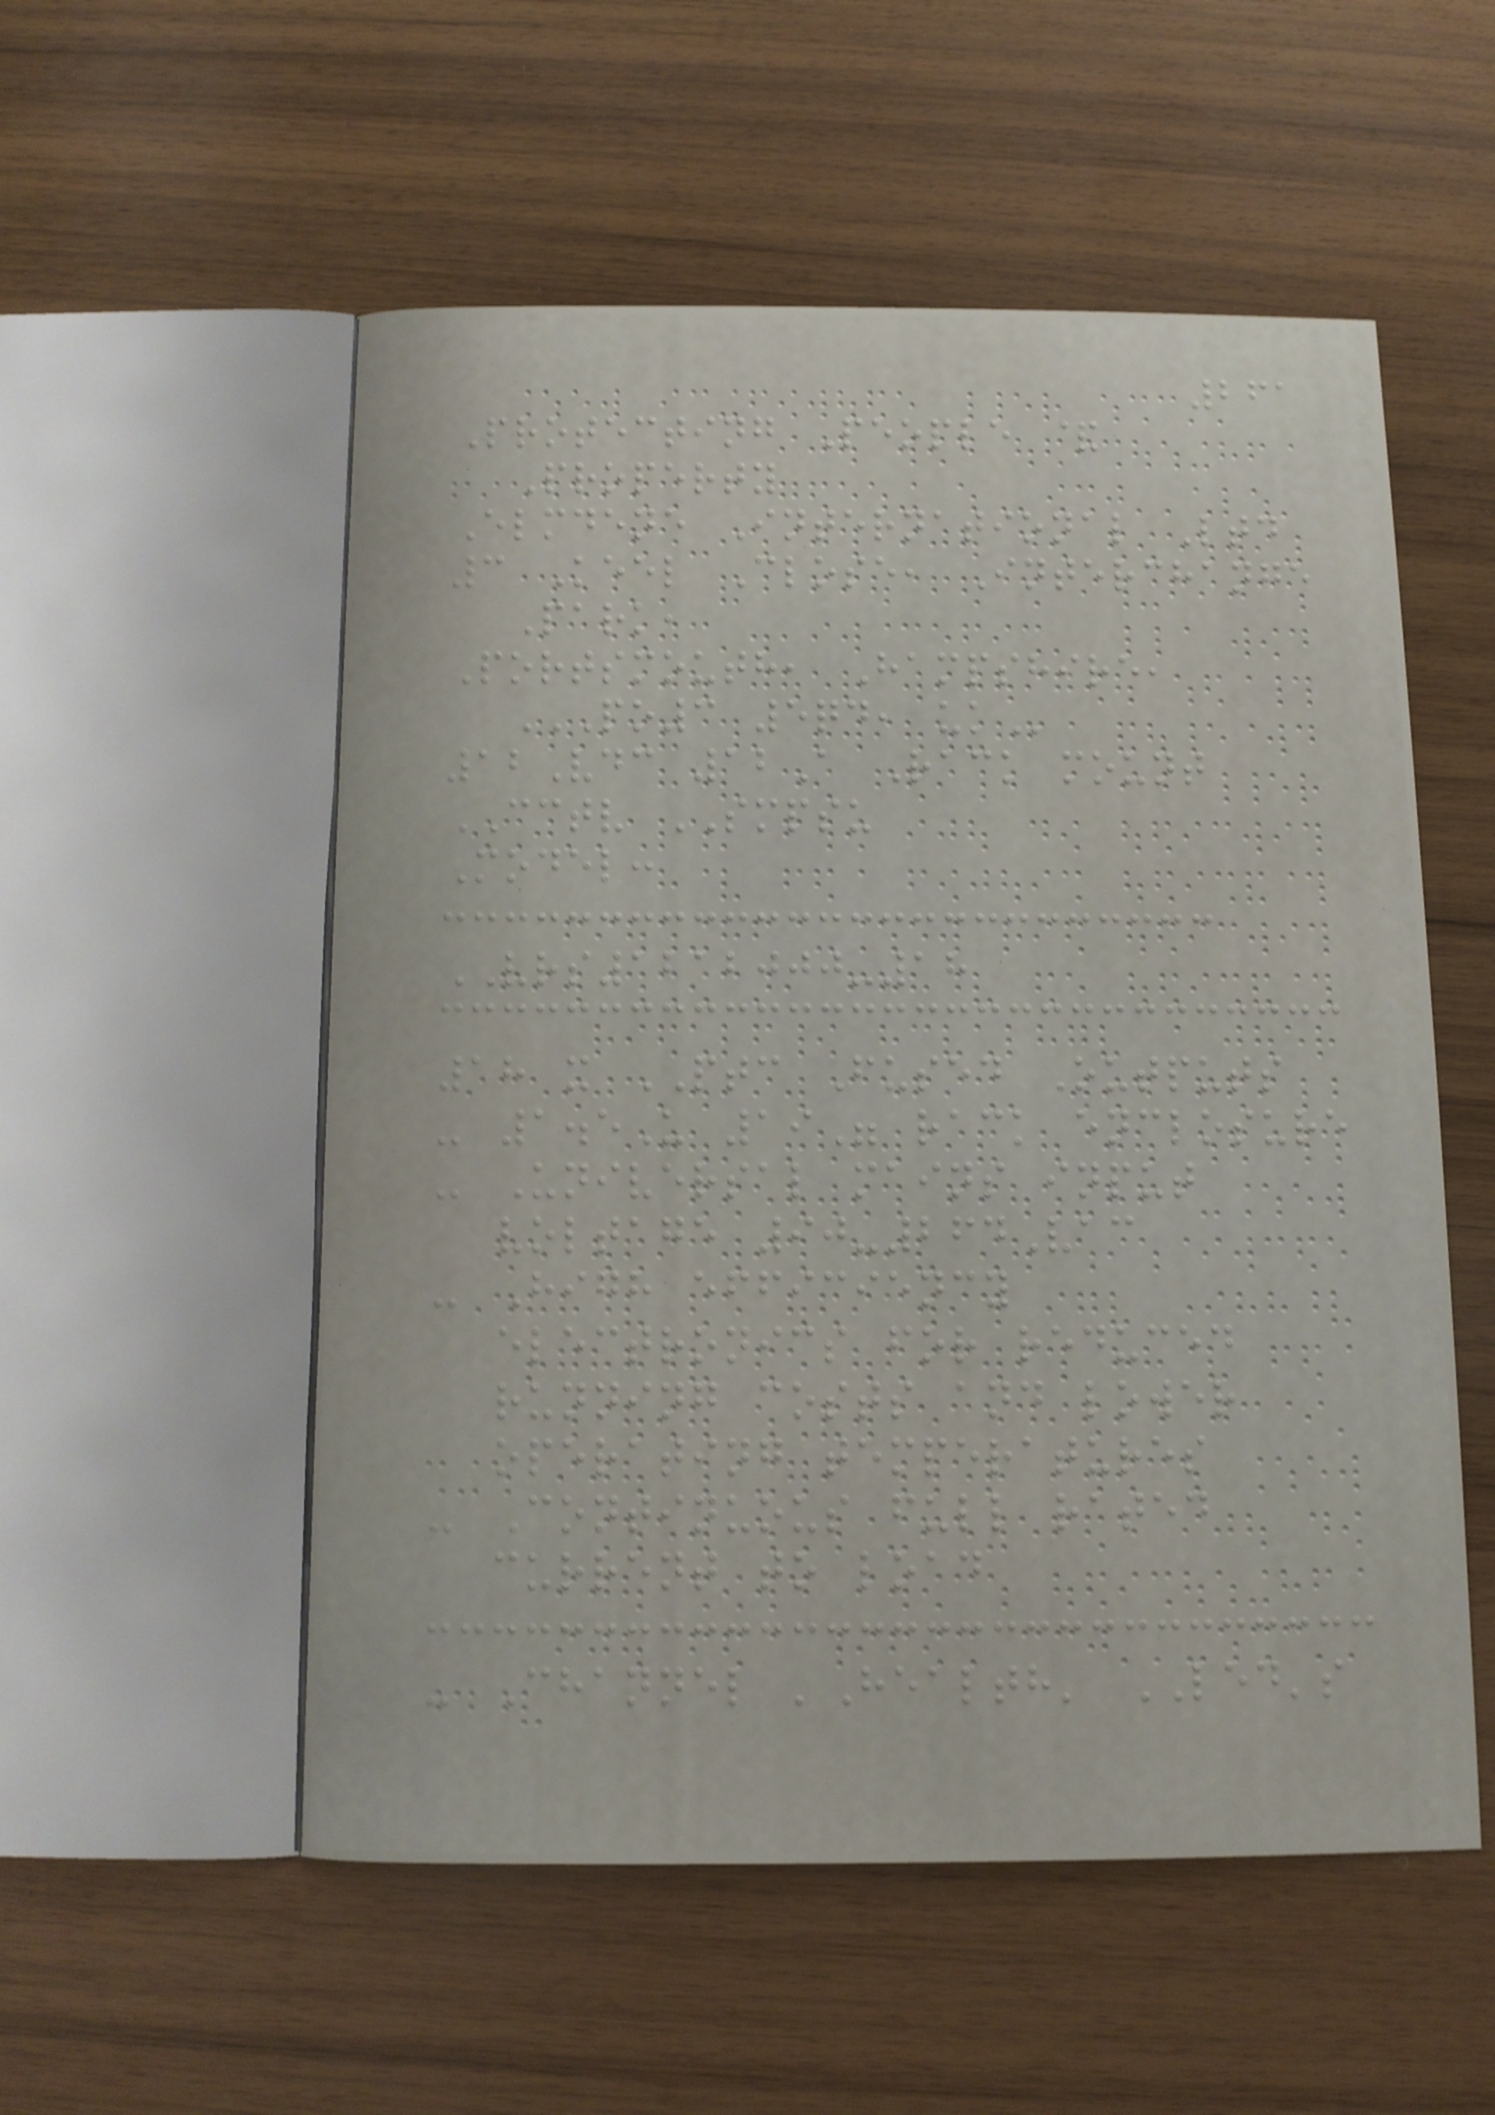261
Protecting People &
Property
Elmdene International Ltd
3 Keel Close, Interchange
Park,
Portsmouth, Hampshire,
PO3 5QD, UK
12Vdc 12A Rack mount
CCTV SMPSU
Model:
VRS1212000-18
18 x PTC Fused Outputs
- 1.5U 19" rack enclosure
- Universal mains input
voltage 90-264Vac
- High efficiency
electronics for reduced
running costs and lower
operating temperatures
- Continuous full rated
current to load
- Channel 'Health' LED's
